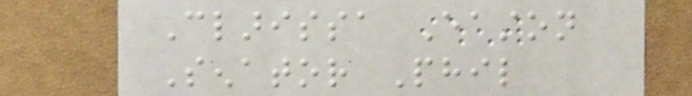Clarissa Easton
Senator Phil
